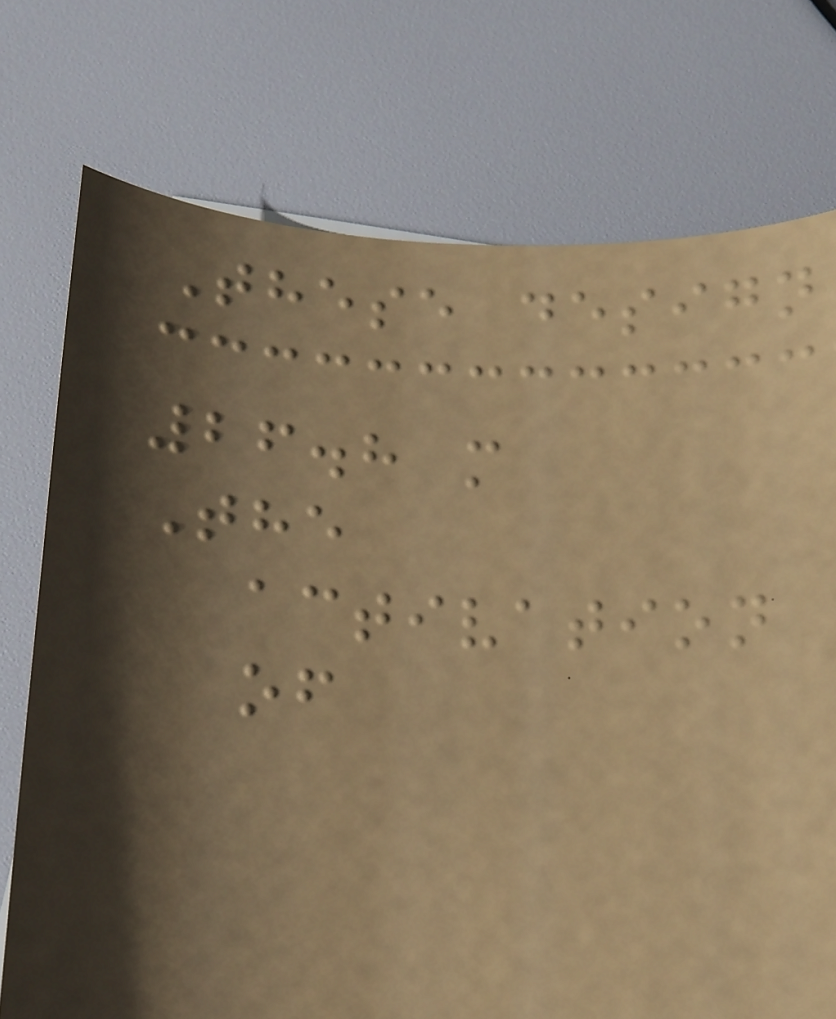These design
26.8 m
The
activation
of
